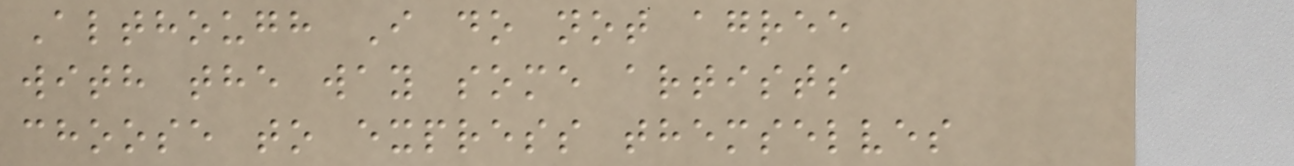Although I do not agree
with the way some artists
choose to express themselves
